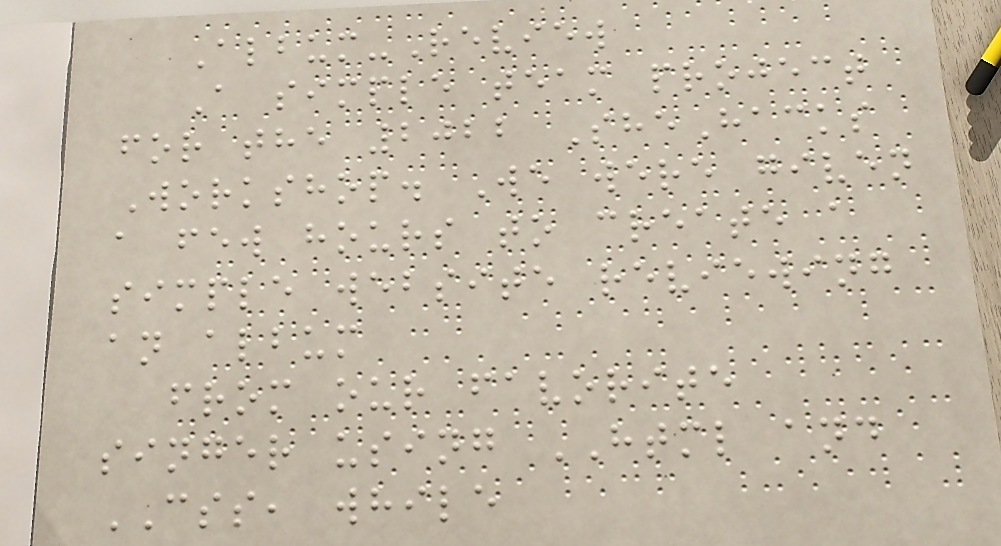Album-Review
A simple team project
for the 2022 SheHacks
Workshop. We were given
a few hours to create a
simple website reviewing
an album
from our favorite
singer using HTML and
CSS, while
